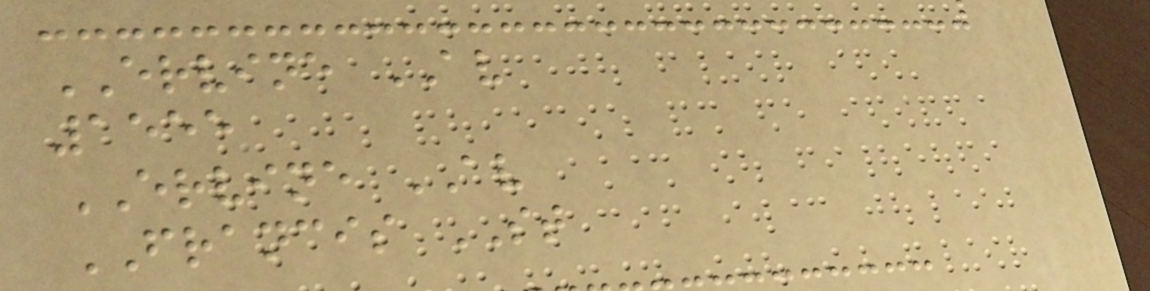ERVINE AV
1555
ERVINE AV
FRANCIS ST
